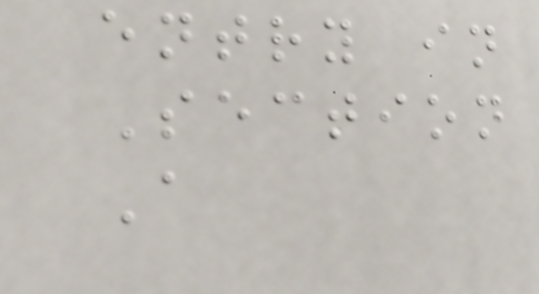entry in
Section
A
